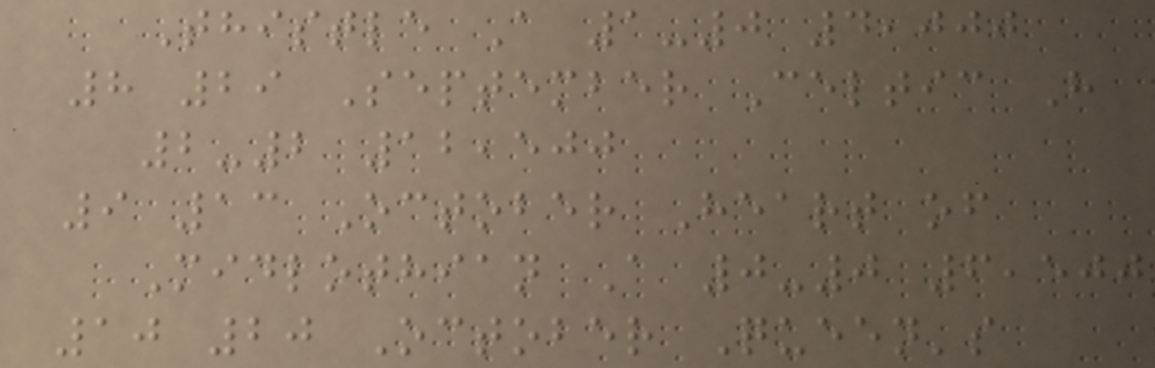Thistle A 1-0 4,000
8 29 September Celtic H
2-2 12,500
9 13 October Heart of
Midlothian A 0-0 6,500
10 20 October Queen's
